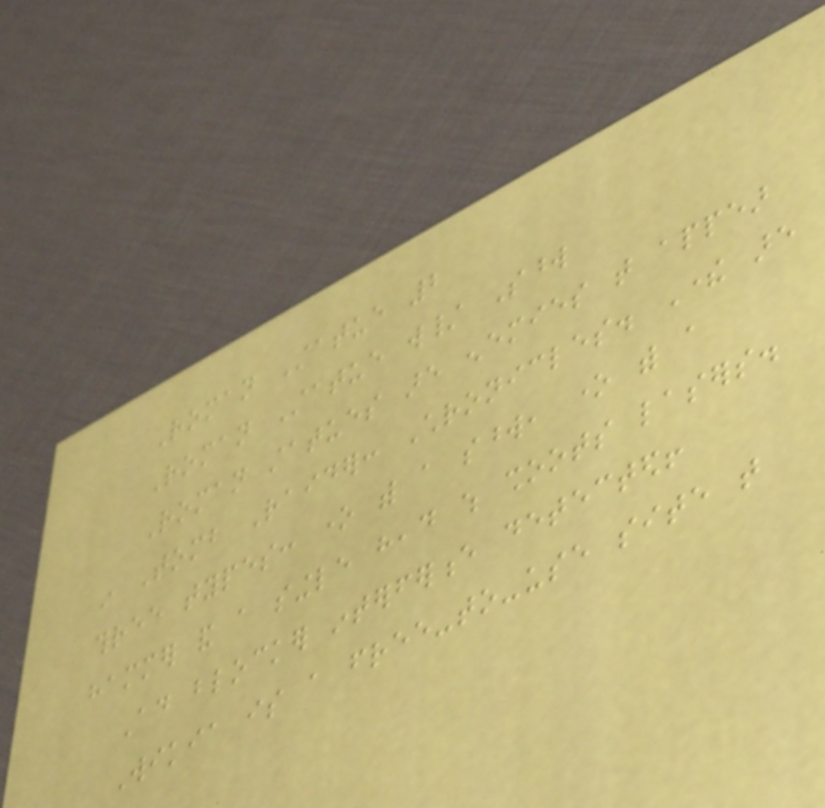Roman Statue 2
Roman Statue w/ Sword
Roman statues are enemies that appear
in Tomb Raider: Chronicles. There are
three types: one with a sword, one with a
hammer and a single head which shoots lasers.
Ad blocker interference detected!
Wikia is a free-to-use site that
